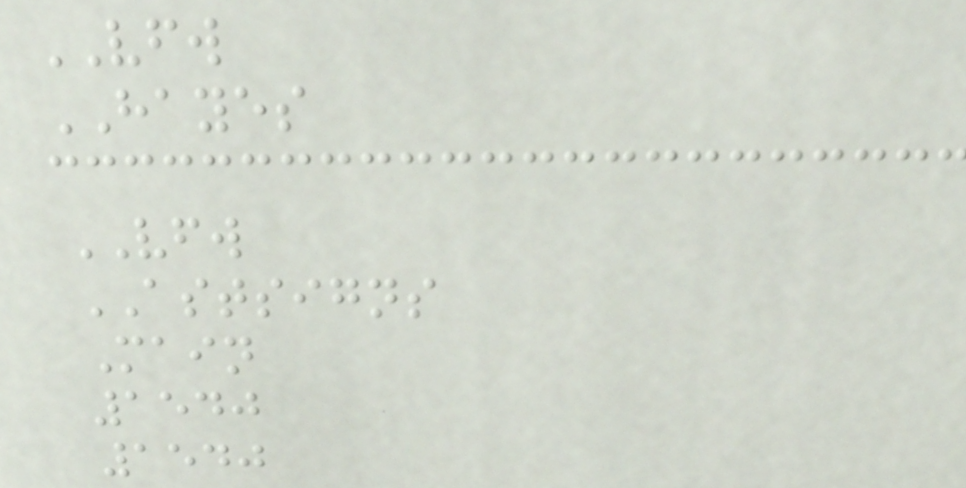VFW
HAYES
VFW
ASTSIGNS
Main
1540
1540
